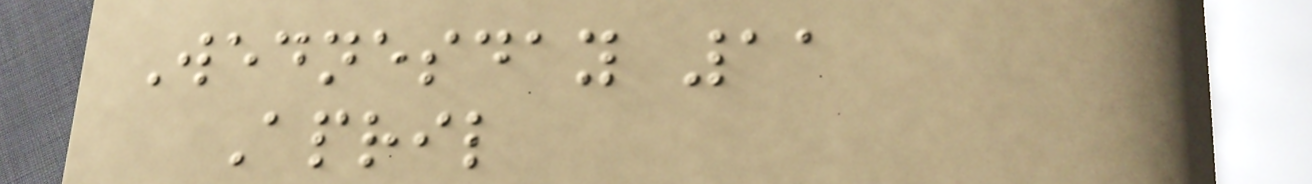Wednesday 11
April
